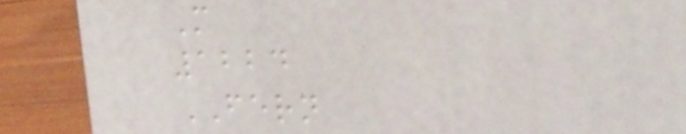M
1224
FERN
